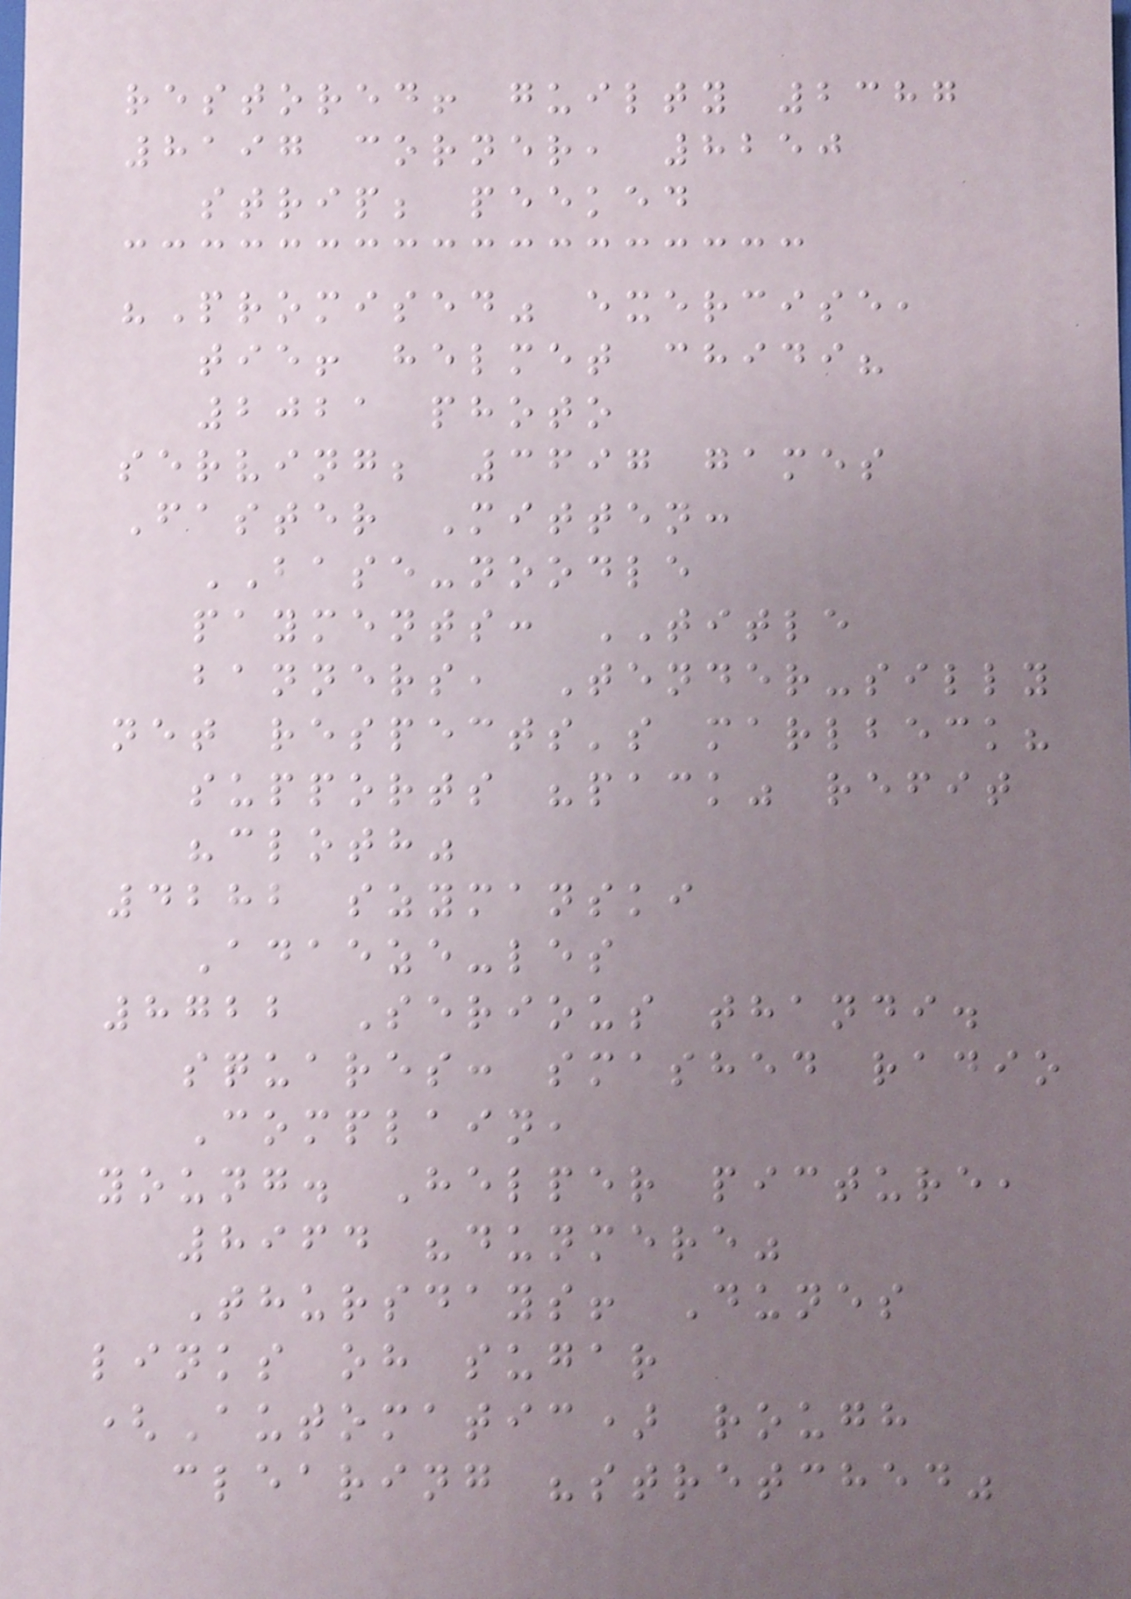restored! guilty 2387
8197 corner, 8250
strip; peeked
"Promised" exercise,
tie! helmet chidi?
2021 photo
serving; 3697 games
Faster Mitten:
BASE-noodle
payments: TITLE
banners, Tender-silly
net respects's marlbeck?
supports "pack" refit
"cloth"
4282 szymanski
Adaeze-les
8722 Serious thandi.
squares: smashed radio
Complain,
young. Helper picture,
8964 "dunmere"
Thursdays! Dunes
links oh sugar
(Automatic) rough
clearing "stretched"
